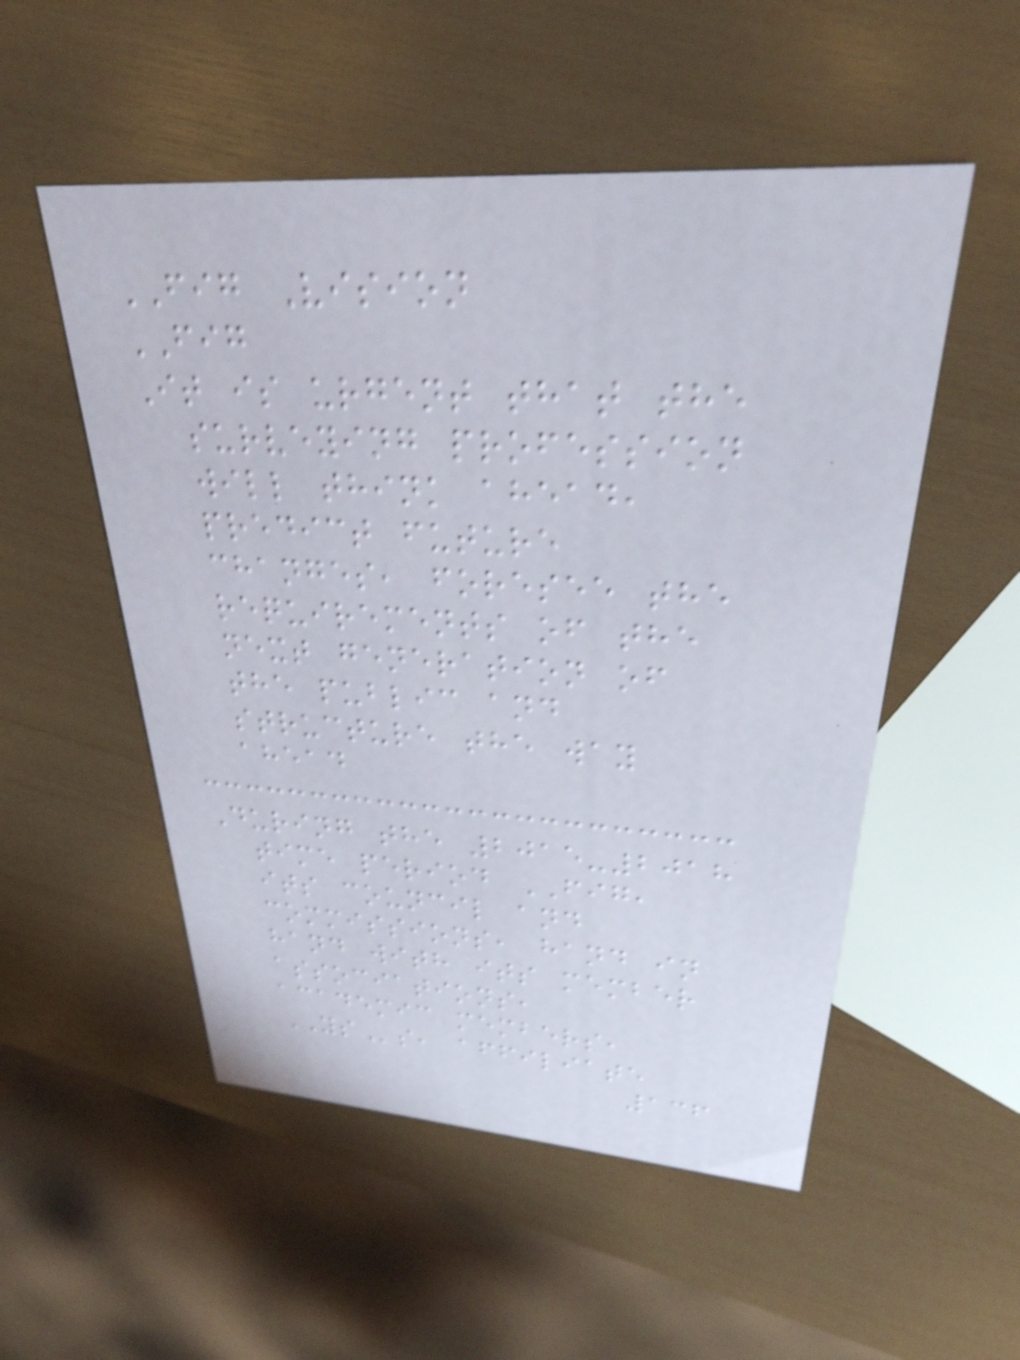FIG Vision
FIG
It is urgent that the
surveying profession
will think ahead,
predict future
changes, foresee the
requirements of the
next generation of
the public and
structure the way
ahead
During the 2015-2018
time period FIG,
its council and
commissions, hand in
hand with its member
associations,
academic members,
YSs, affiliate
136
